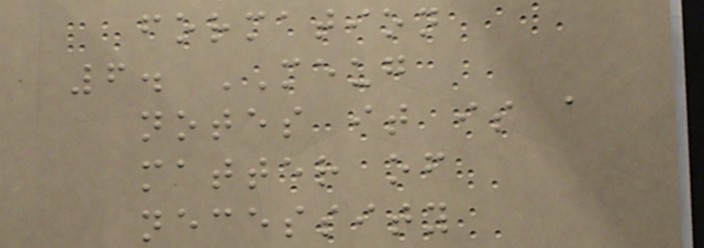formation
6. MEUG
notes it is a
matter of
necessity
